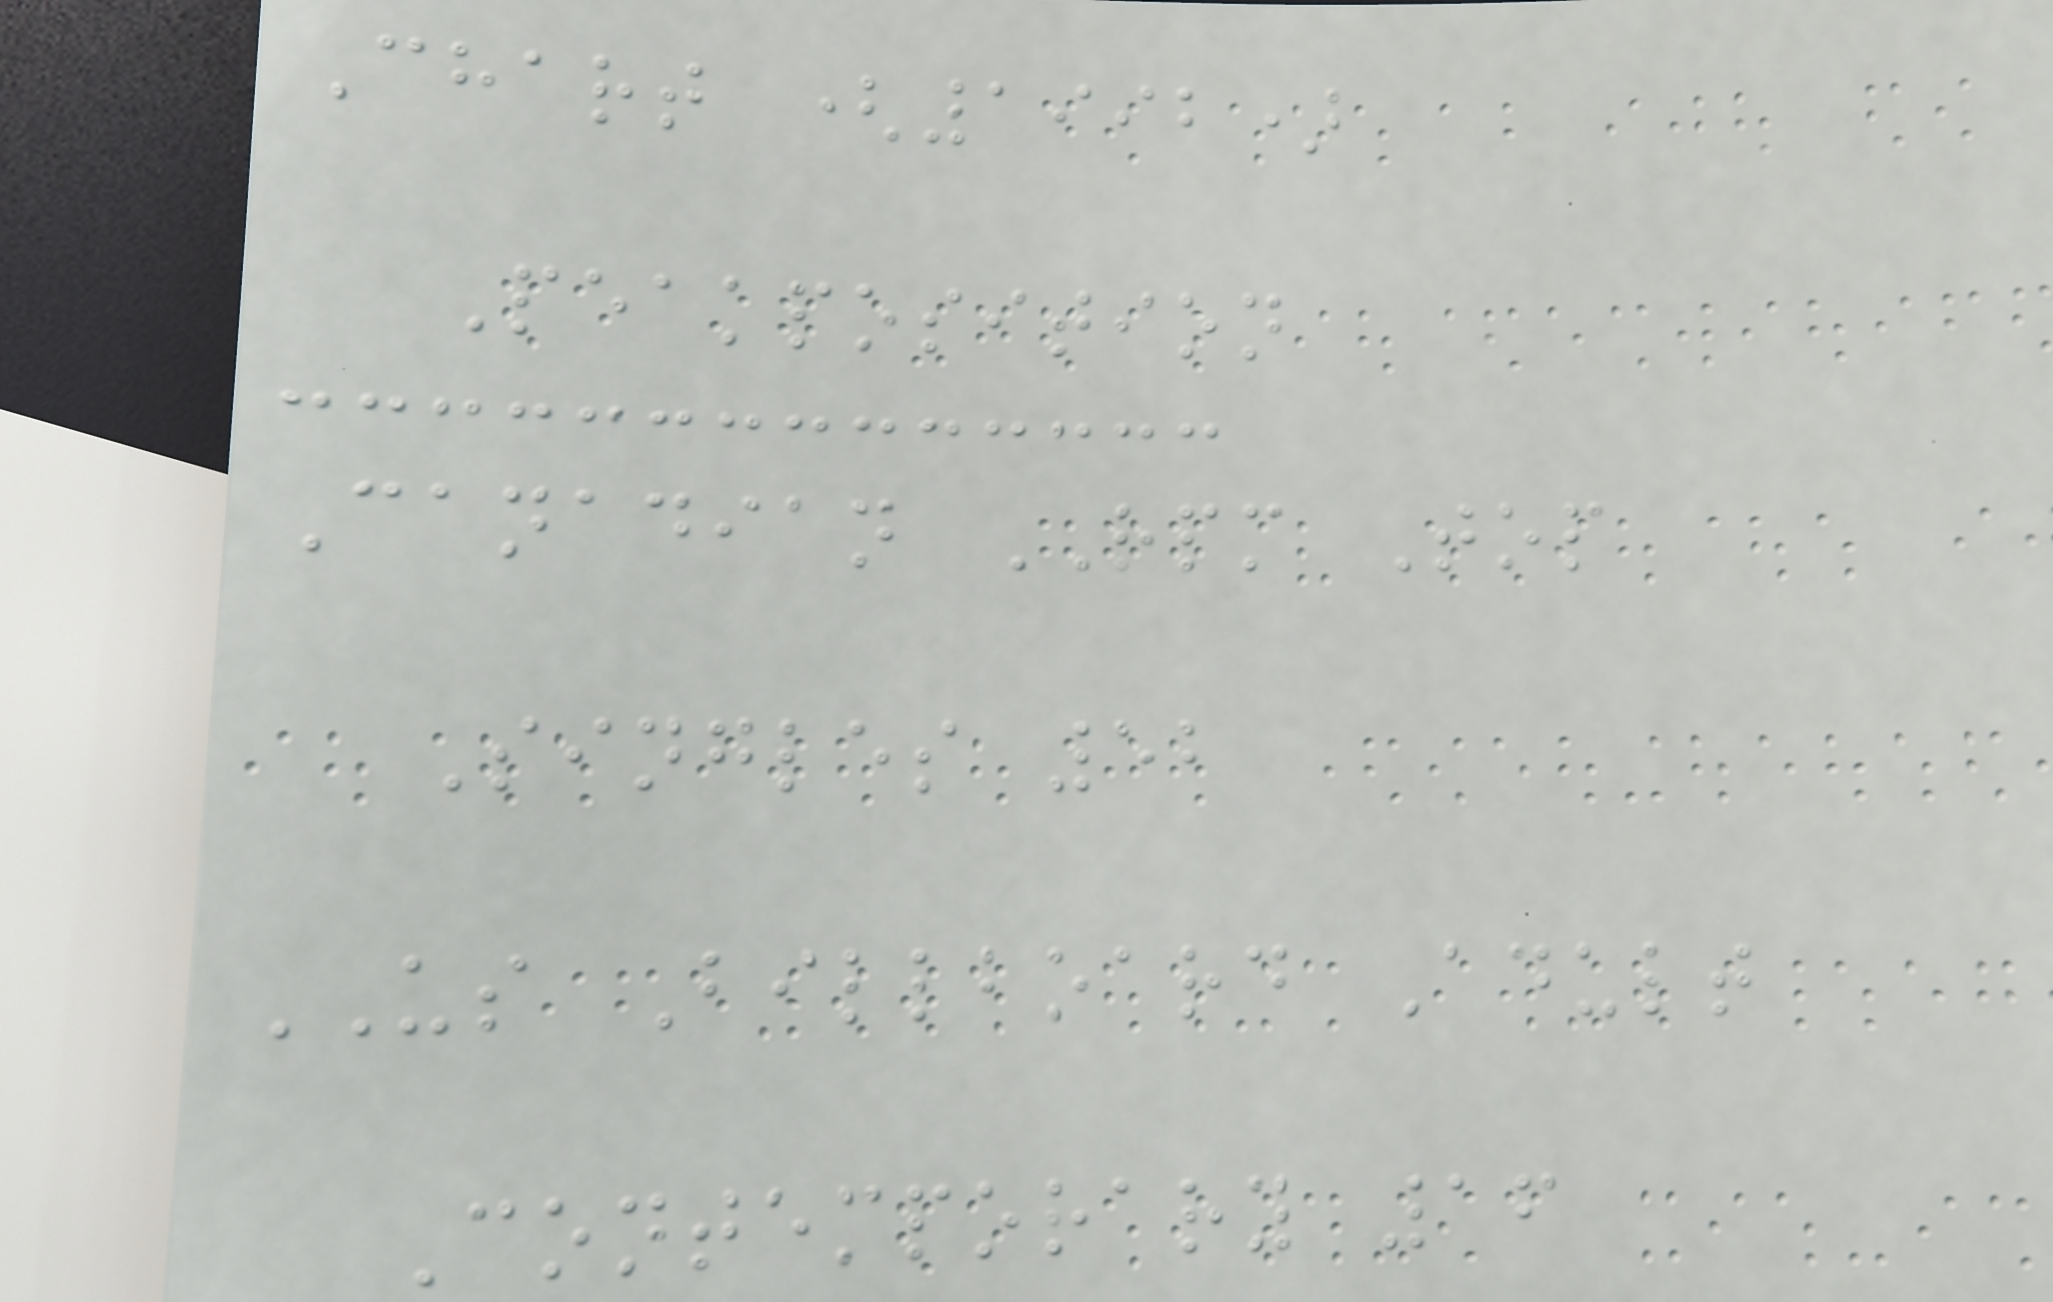Chart (1992)
Peakposition
Canadian RPM Top
Singles 52
US Billboard Adult
Contemporary 16
